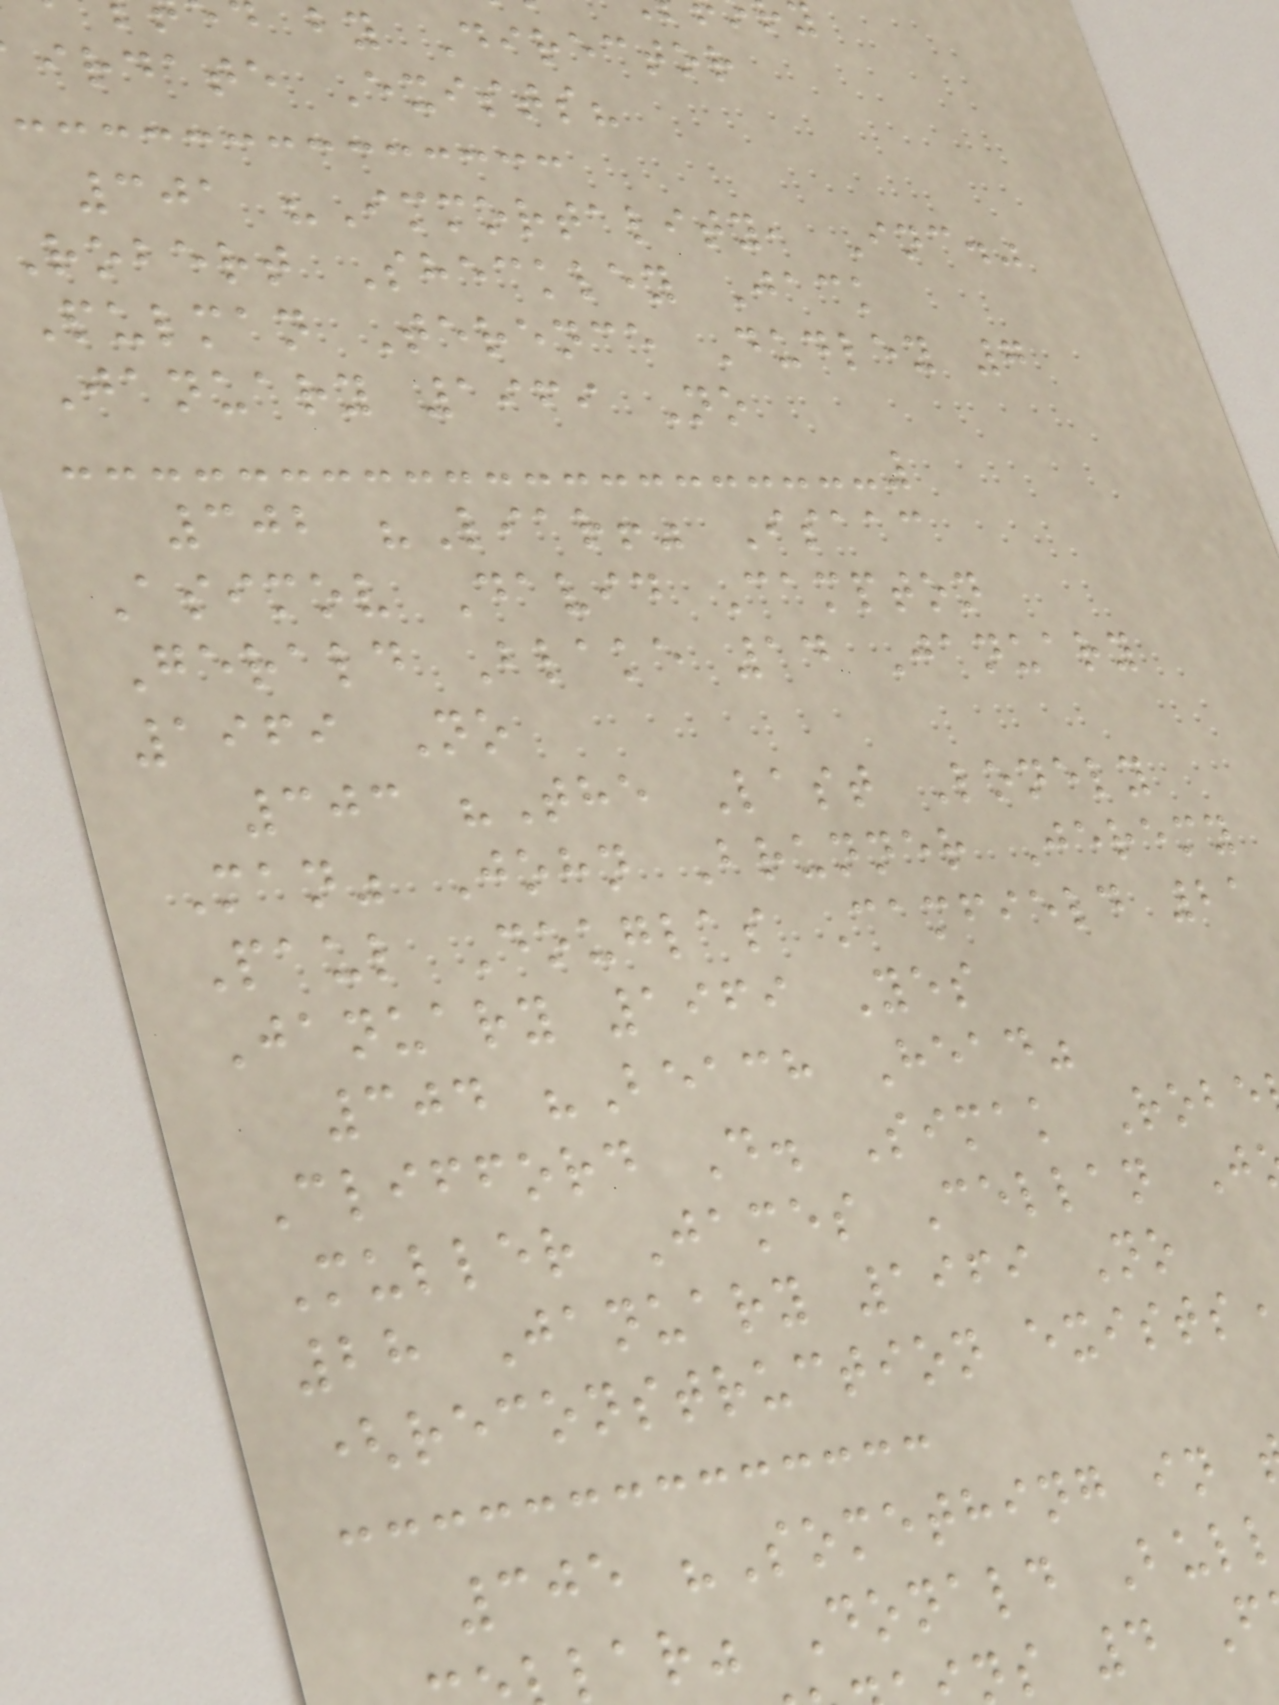by Director
irdate Exists?
301 "Immortality, Inc."
robert Sheckley Jack
Pulman Terence Dudley 7
January 1969 No
302 "Liar!" Isaac
Asimov David Campton
Gerald Blake 14 January
1969 No
303 "The Last Lonely
Man" John Brunner Jeremy
Paul Douglas Camfield 21
January 1969 Yes
304 "Beach Head"
Clifford D. Simak Robe
Muller James Cellan J
28 January 1969 No
(reconstruction exists
305 "Something in
lar" Donald Bul
ns 4 F
